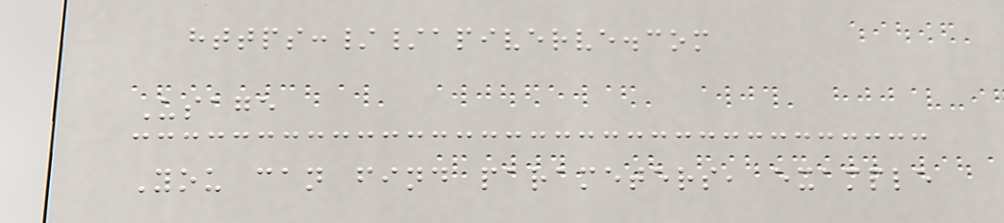https://apiverve.com
Usage
You can find parameters, example
